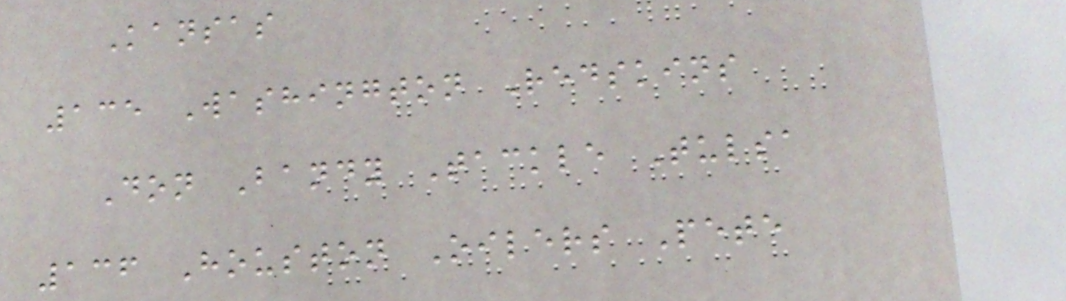Kansas
135 Washington Redskins
Don Bandy Tackle Tulsa
136 Houston Oilers Pete
